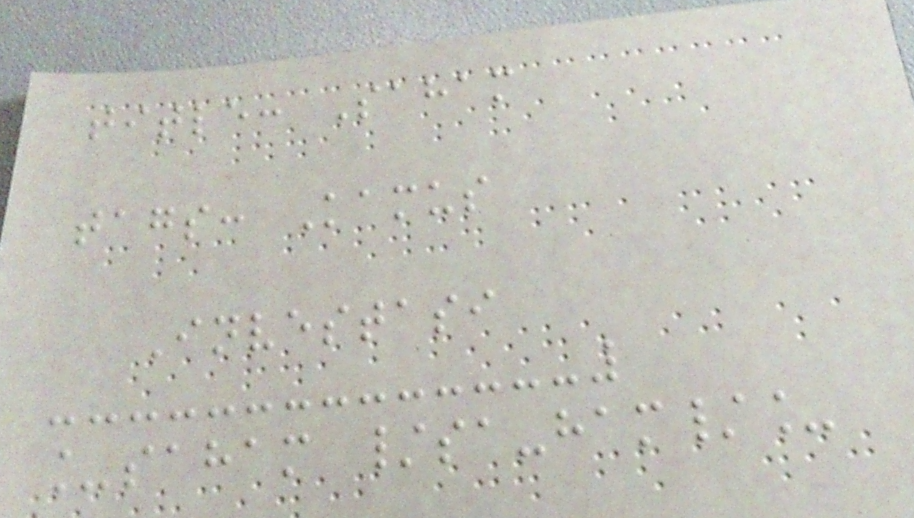title: Saham
tags: Kamus
Investasi
_saham /sa-ham/_
